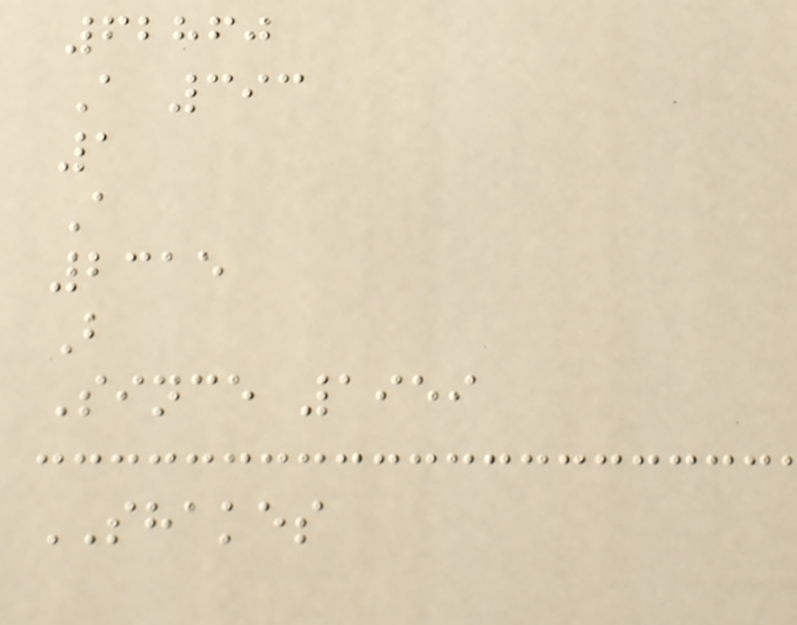62860
A 393
1
A
2315
B
Since 1959
SHAKES
